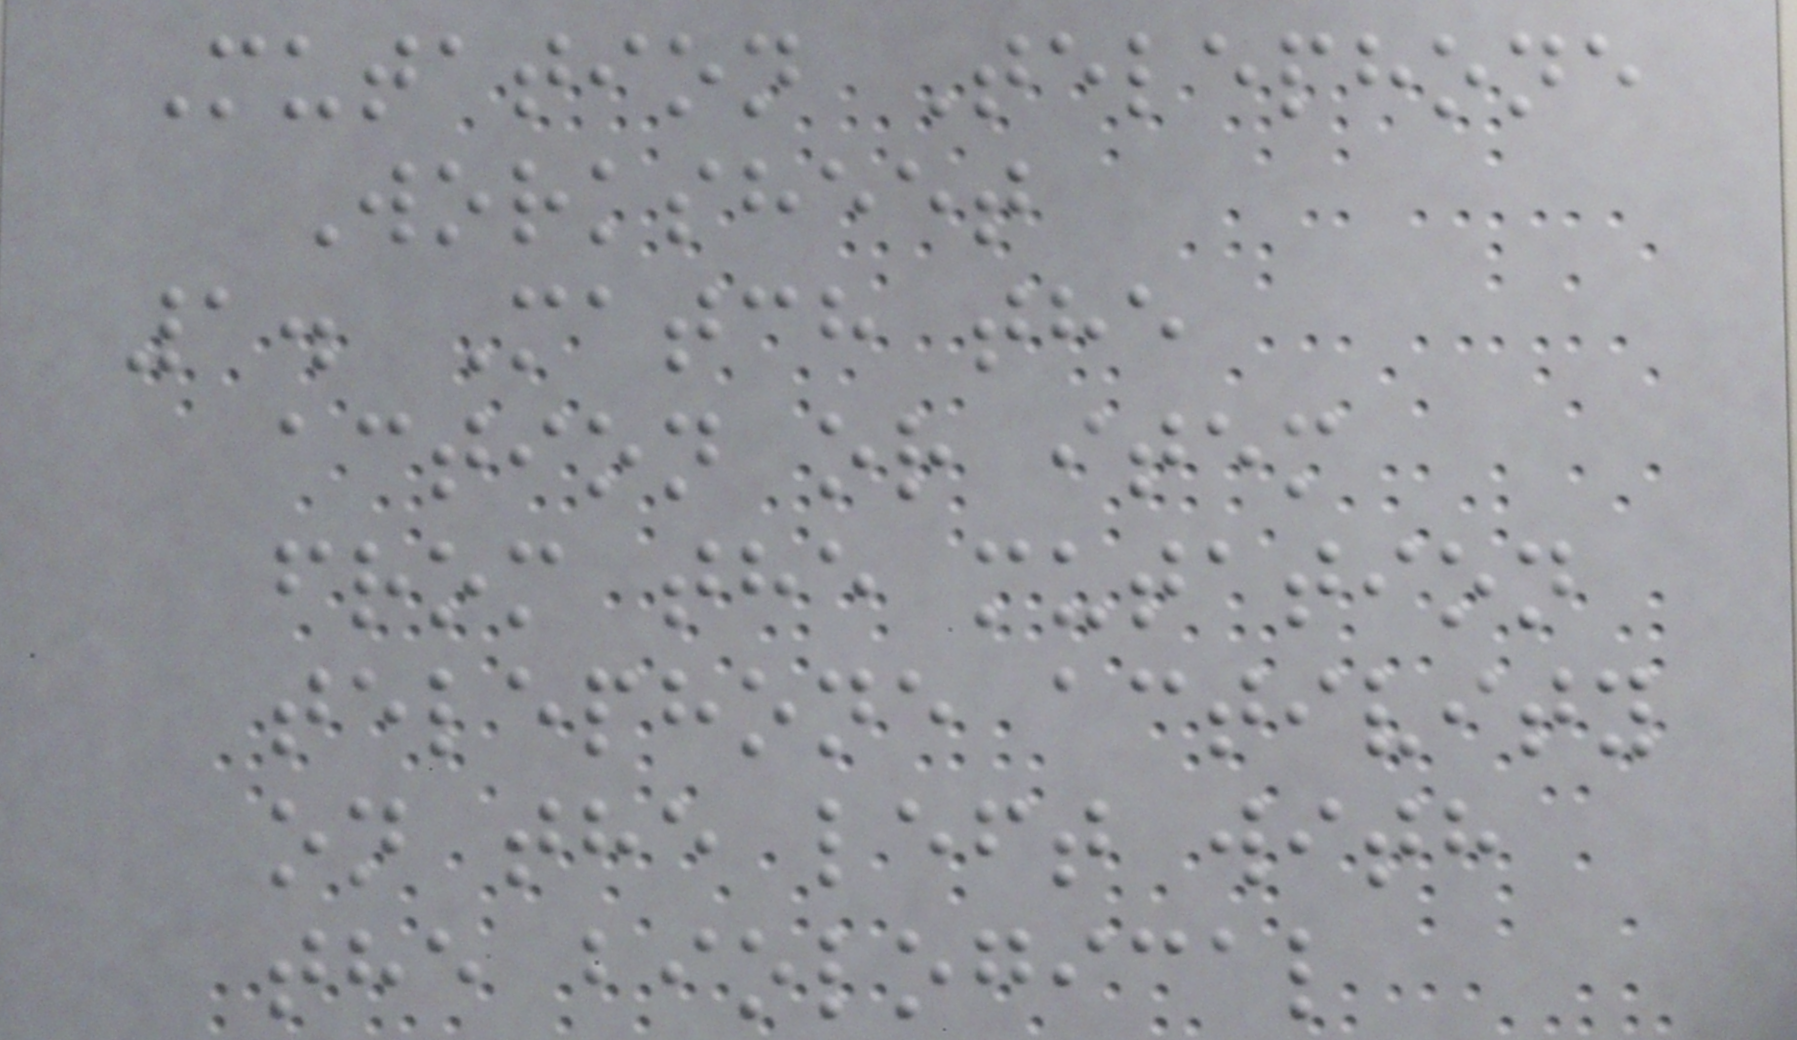Mutation Telephone
Worksheet
1. Match the
action or item
from the mutation
telephone activity
on the left with
the biological
